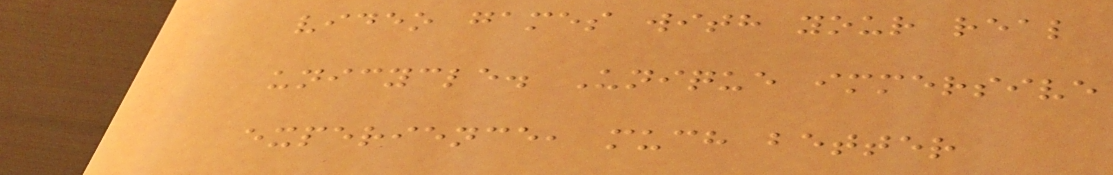video games with your real
unicycle. Unique immersive
experience, much better
